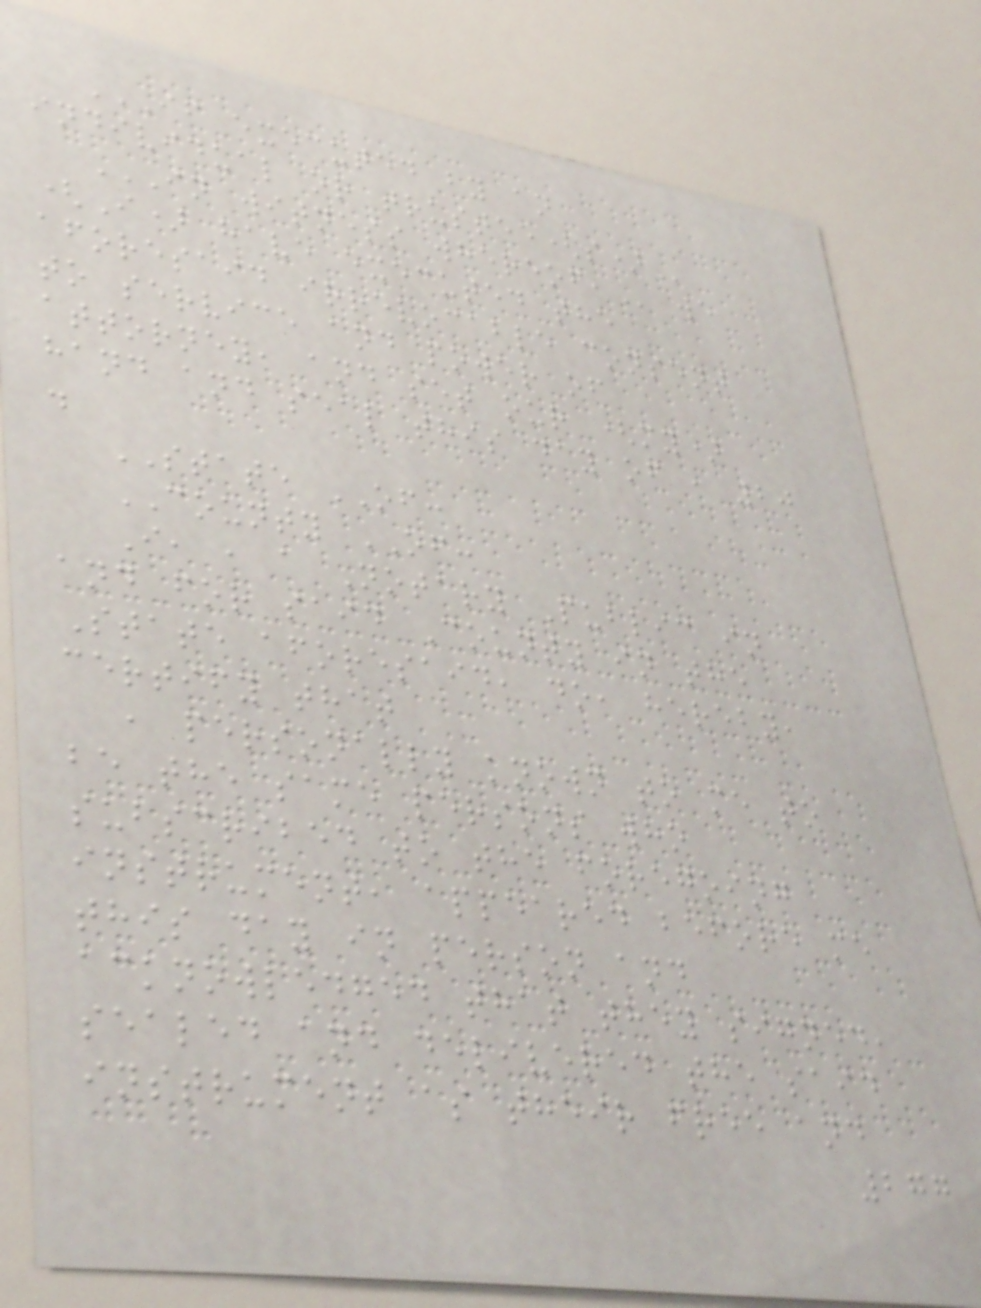IF EXECUTED BY AN
INDIVIDUAL OR TRUSTEE(S)
IN WITNESS WHEREOF, we
(I) have executed the
aforesaid irrevocable consent
to service and power of
attorney, and set our (my)
hand and seal this day of , 20
.
STATE OF:
COUNTY OF:
I, , a Notary Public in
and for said County in the
State aforesaid, do, hereby,
certify that
, personally known to me to
be the same persons who
subscribed to the foregoing
instrument, appeared before me
this day in person and
acknowledged that they signed,
sealed and delivered the said
instrument as their free and
277
